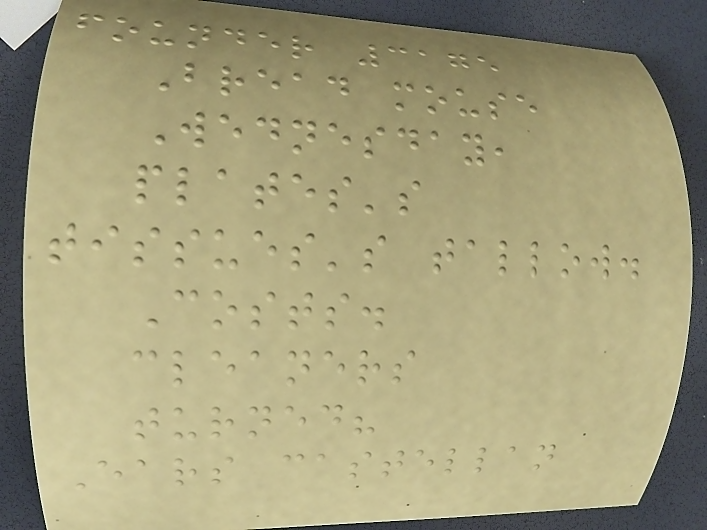founder 3175
Bread mouse
Wednesday,
plates's
tissues's tallow.
Costs.
cleaners
turned?
Ears castellan
